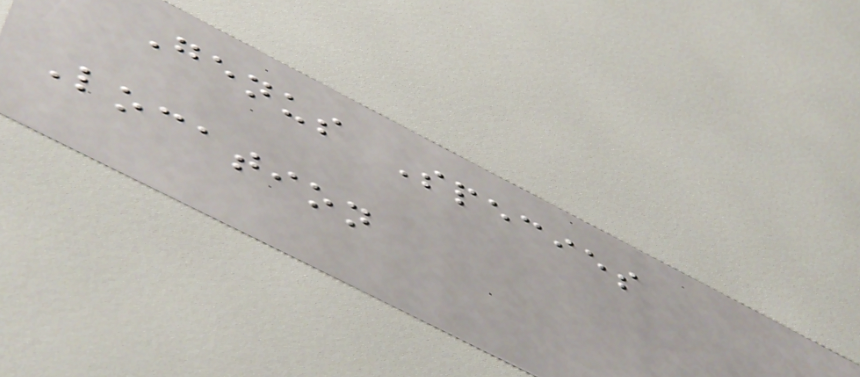Genus Species
Location
